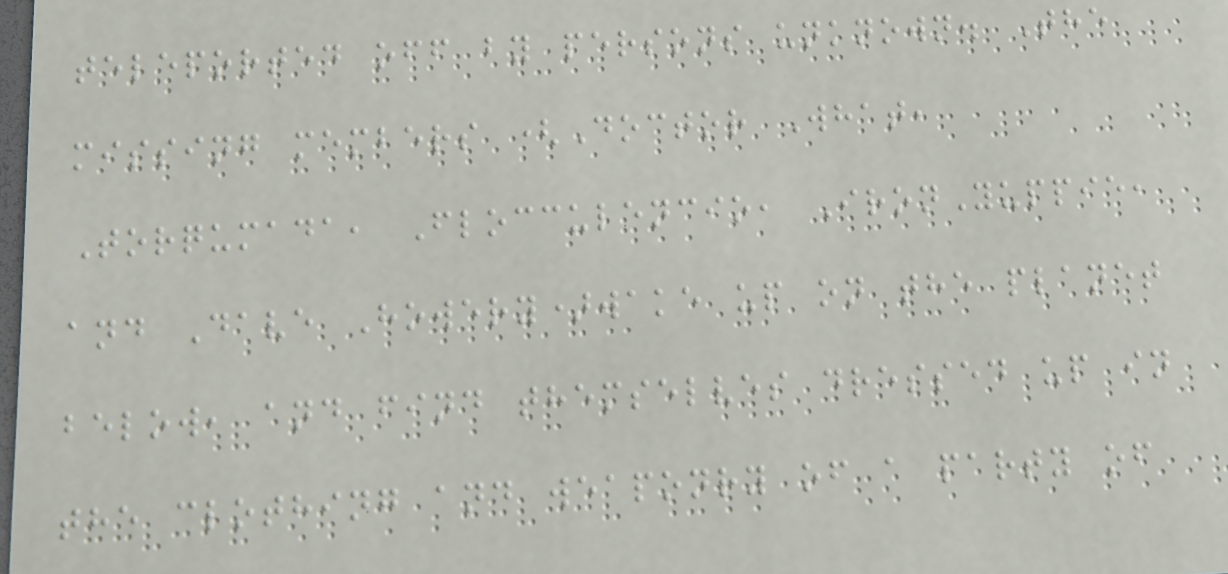teleported off by persons unknown. The
missing members (Doctor What,
Torqumada, Flocculencio, IronYuppie,
and Dave Howery)wake up on the planet
below, and find themselves dressed up in
the clothing and weaponry of a party of
